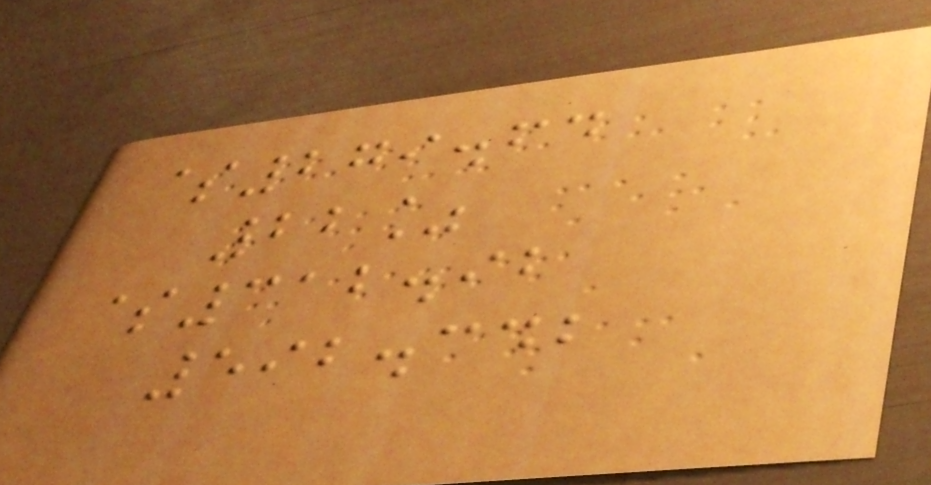$279.64
22%
$312.92
592.342
